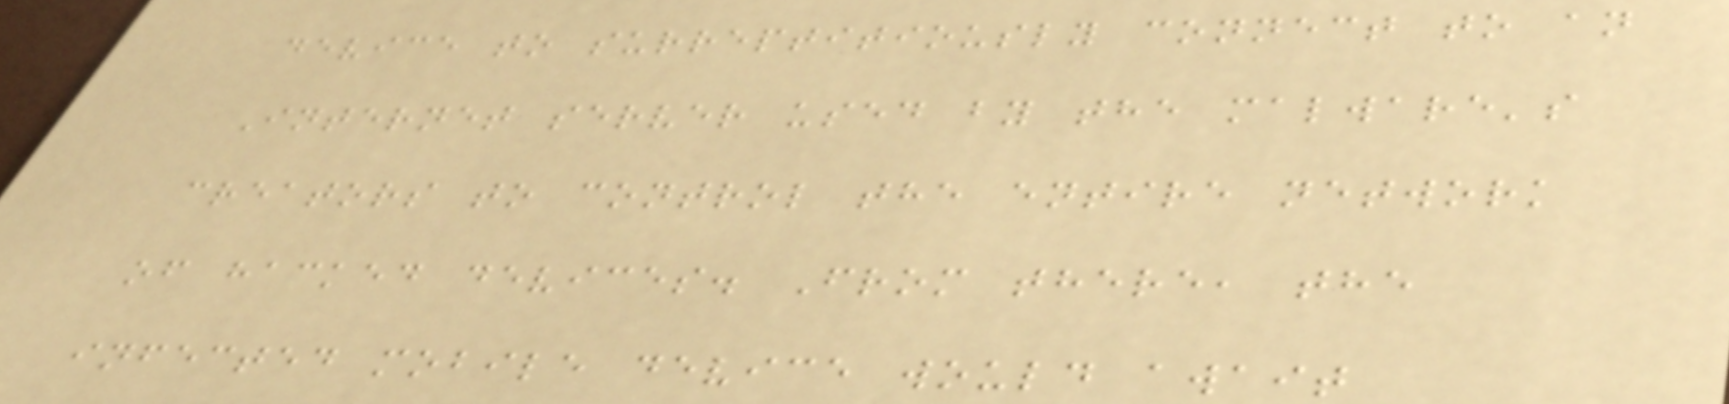device to surreptitiously connect to an
Internet server used by the malware's
creators to control the entire network
of hacked devices. From there, the
infected mobile device would await
